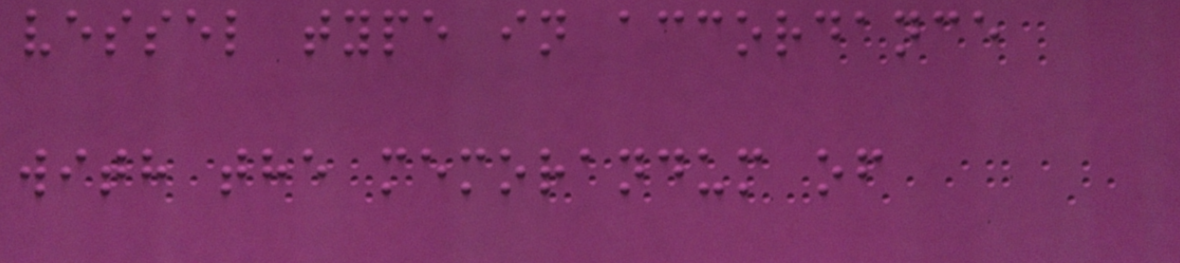vessel type in accordance
with the memorandum of
